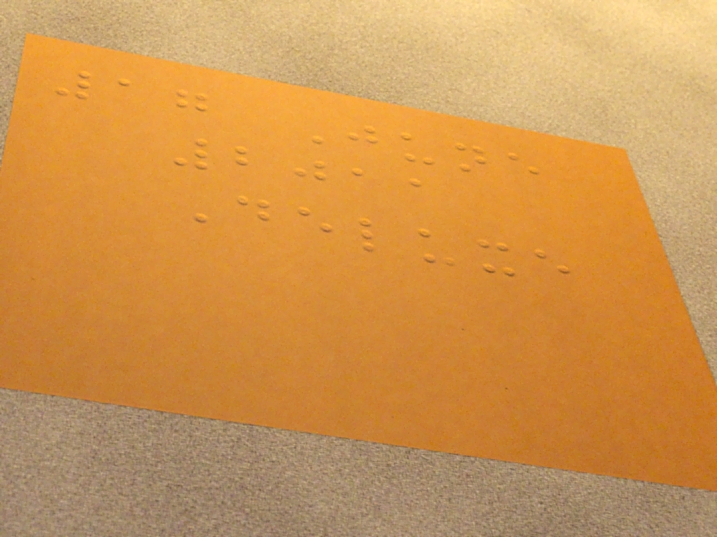17 June
2011
Deluxe
